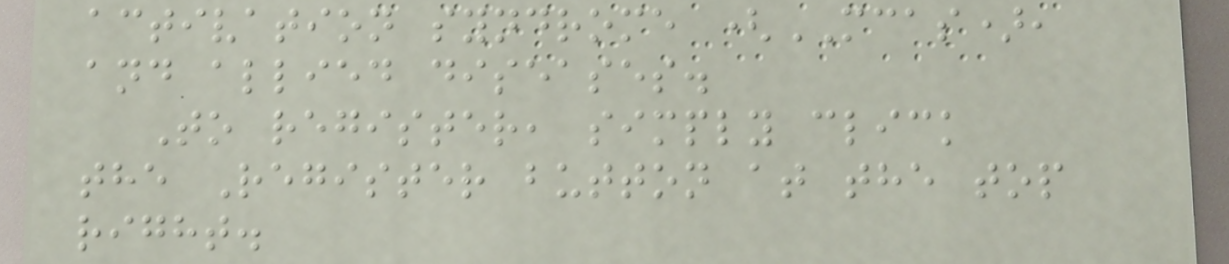activation syndrome (MCAS),
and allied diseases.
To register, simply click
the Register button at the top
right.
